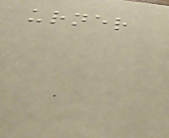urner
